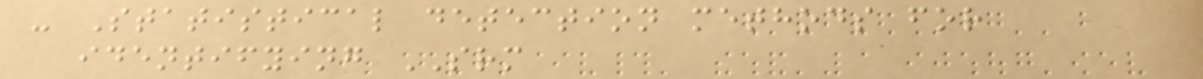- Statistical detection methods for
identifying SRM
